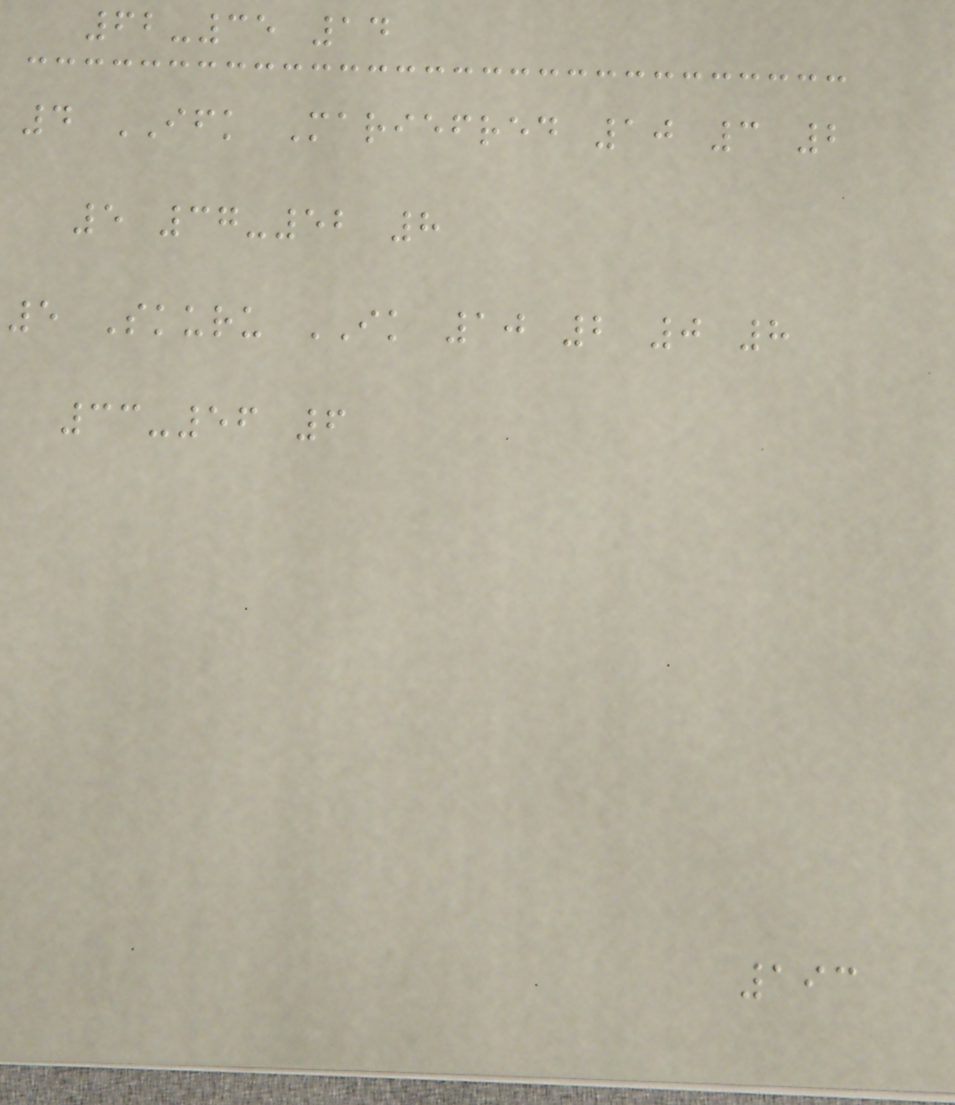62-35 14
4 IFK Mariefred 10 3 2
5 37-52 8
5 Skuru IK 10 2 0 8
33-56 6
193
